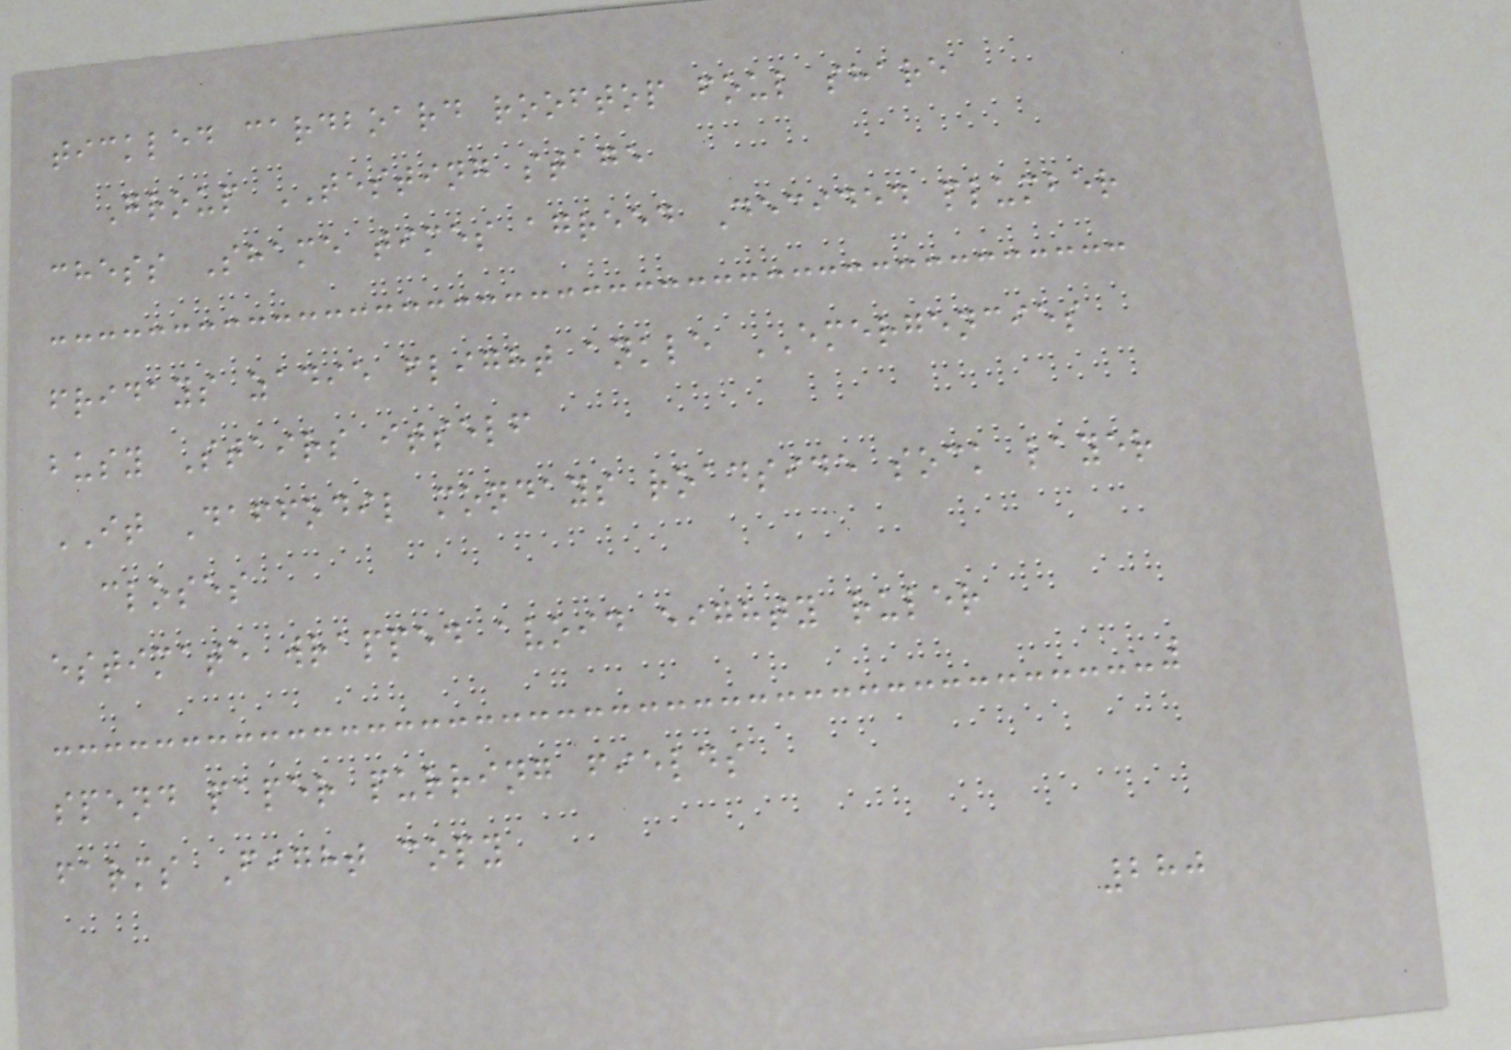tickled cardboard rooftop foul share
Group TESTING stage
chess Shame times agreed Decided plumber
fridays zadie flight ankle EMERGENCIES
busy Stairs itself
IT Daffodil mondays roadside sock layer
closes
estimate wrapped avoid eighty ruler
spend paper purring fields
farms Fight copy
280
